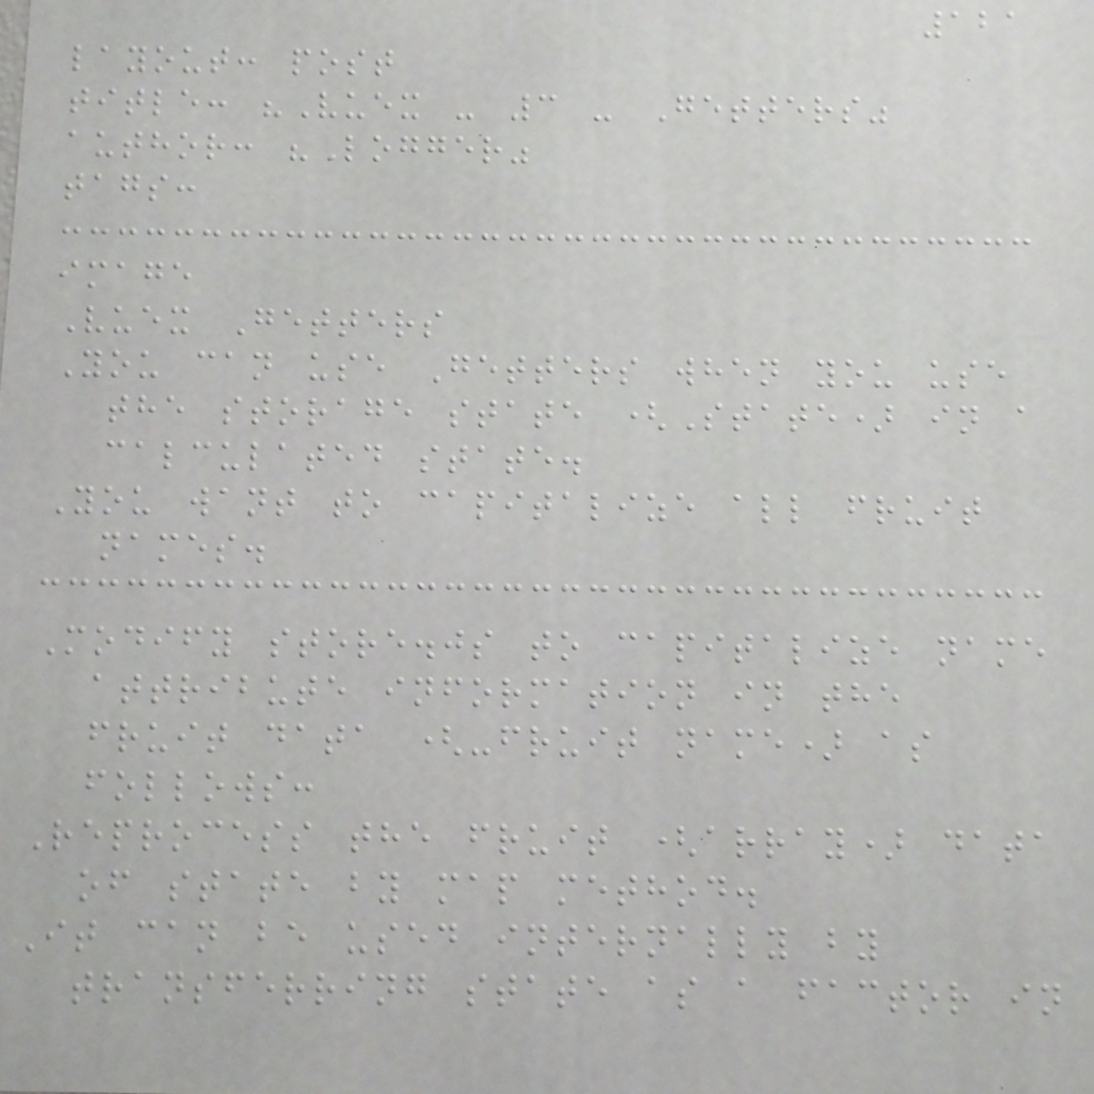121
layout: post
title: "Vuex - 3 - Getters"
author: "Logger"
tags:
image
Vuex Getters
You can use Getters when you use
the storage state (State) in a
calculated state.
You want to capitalize all fruit
names.
Modify store.js to capitalize name
attribute information in the
fruit data (-fruit name) as
follows:
Reprocess the fruit (array) data
of state by map method.
It can be used internally by
transferring state as a factor in
